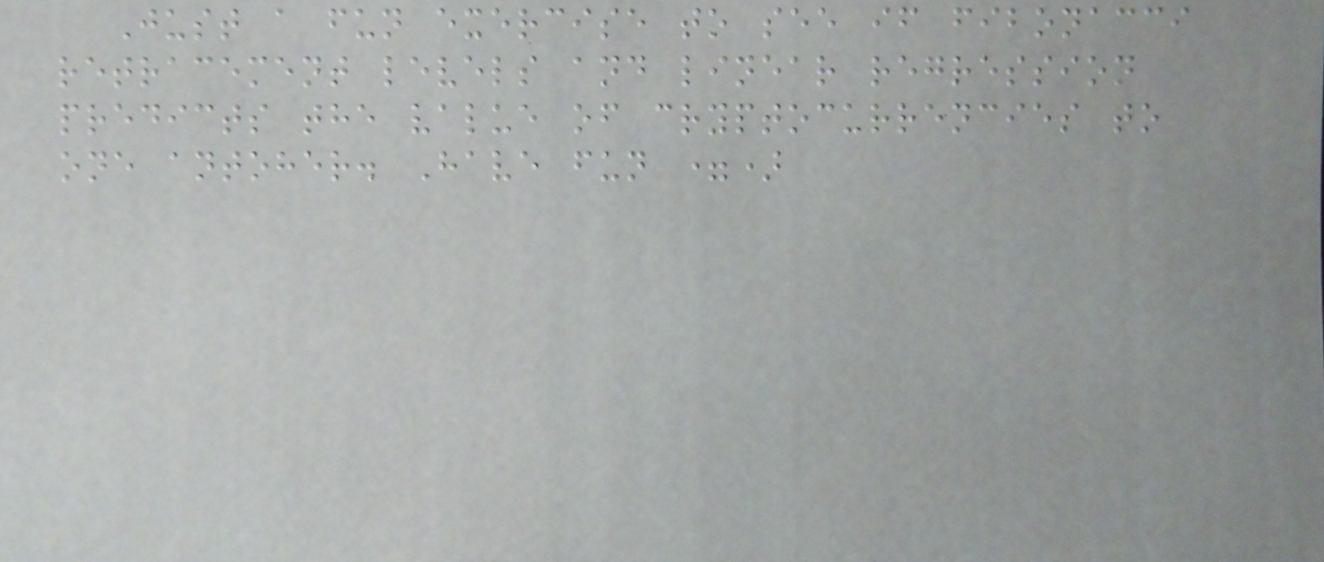Just a fun exercise to see if fibonacci
retracement levels and linear regression
predicts the value of cryptocurrencies to
one antoher. Have fun =)
